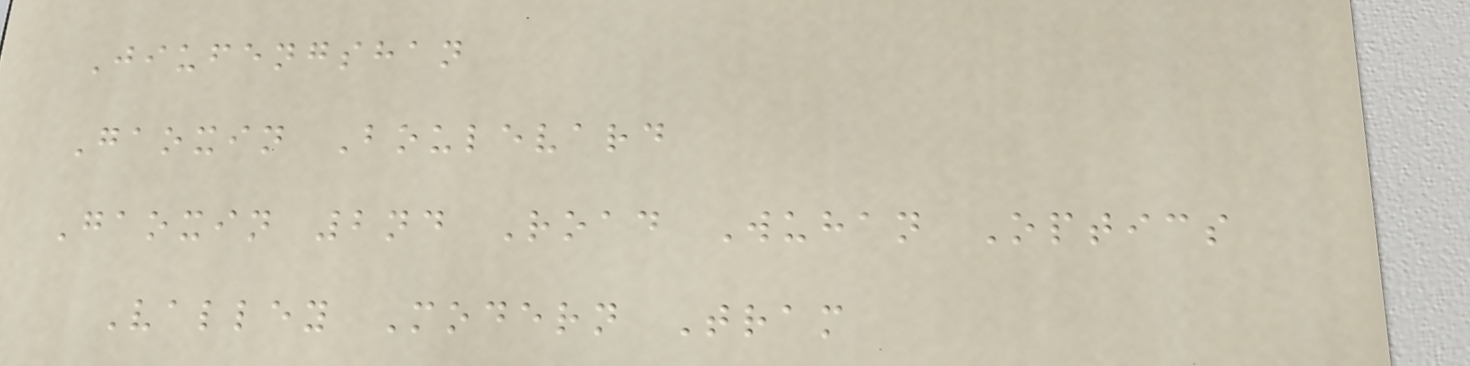Jiufengshan
Gaoxin Boulevard
Gaoxin 2nd Road Wuhan Optics
Valley Modern Tram
